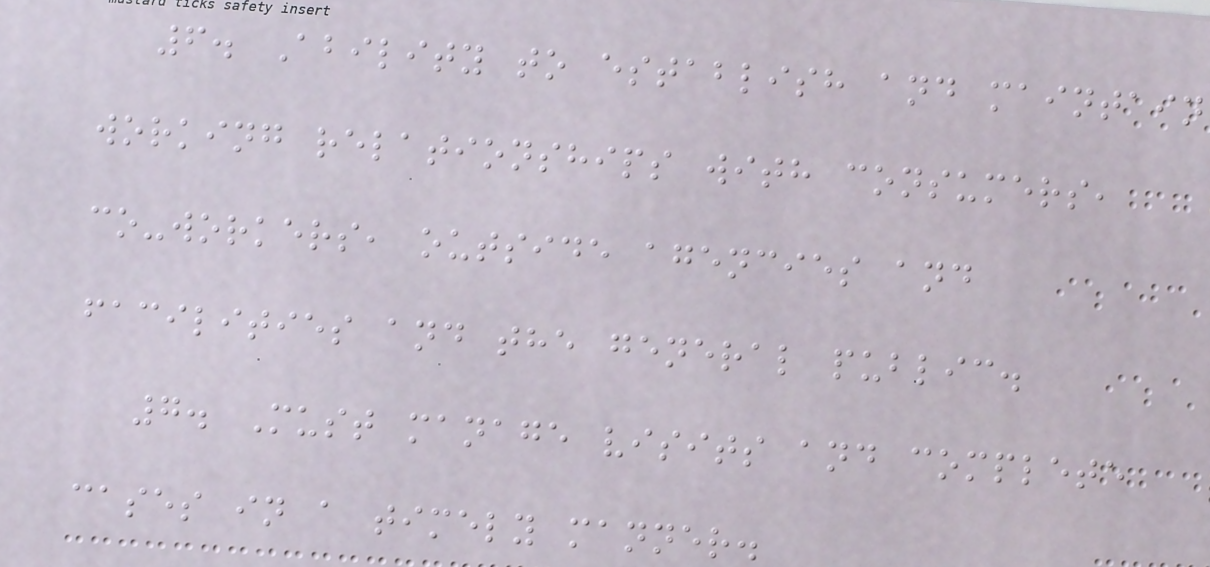6. Ability to establish and maintain
working relationships with consumers,
co-workers, outside agencies and
facilities and the general public.
7. Must manage visits and complete
cases in a timely manner.
